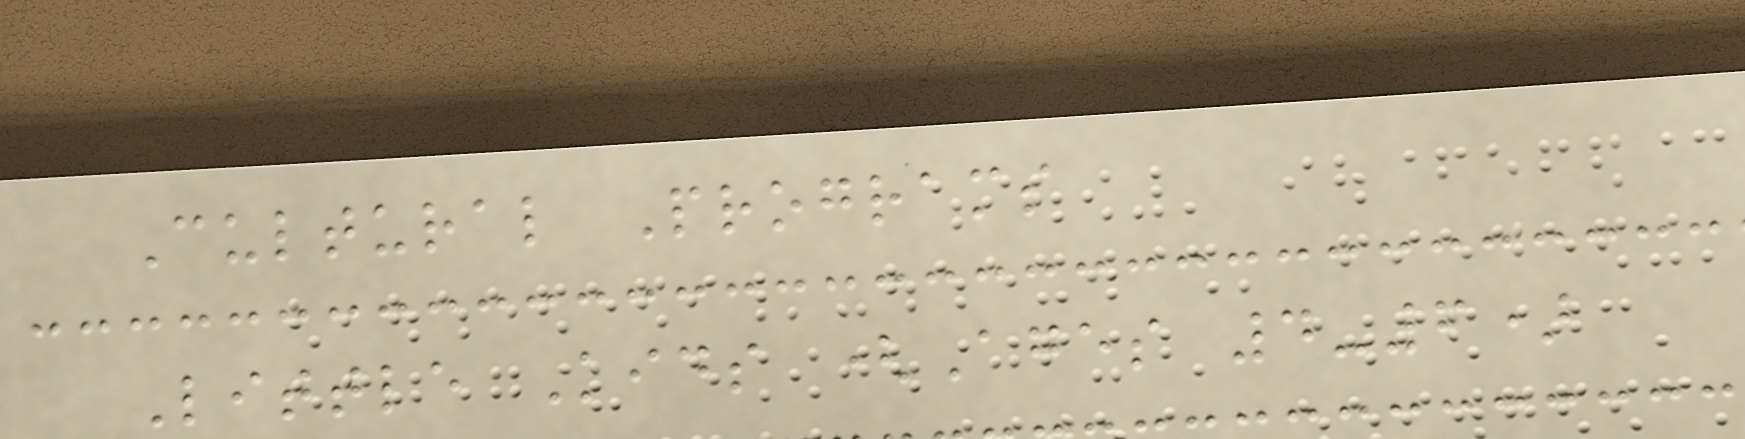Cultural Programs
Little Kids (Ages 4-6)
